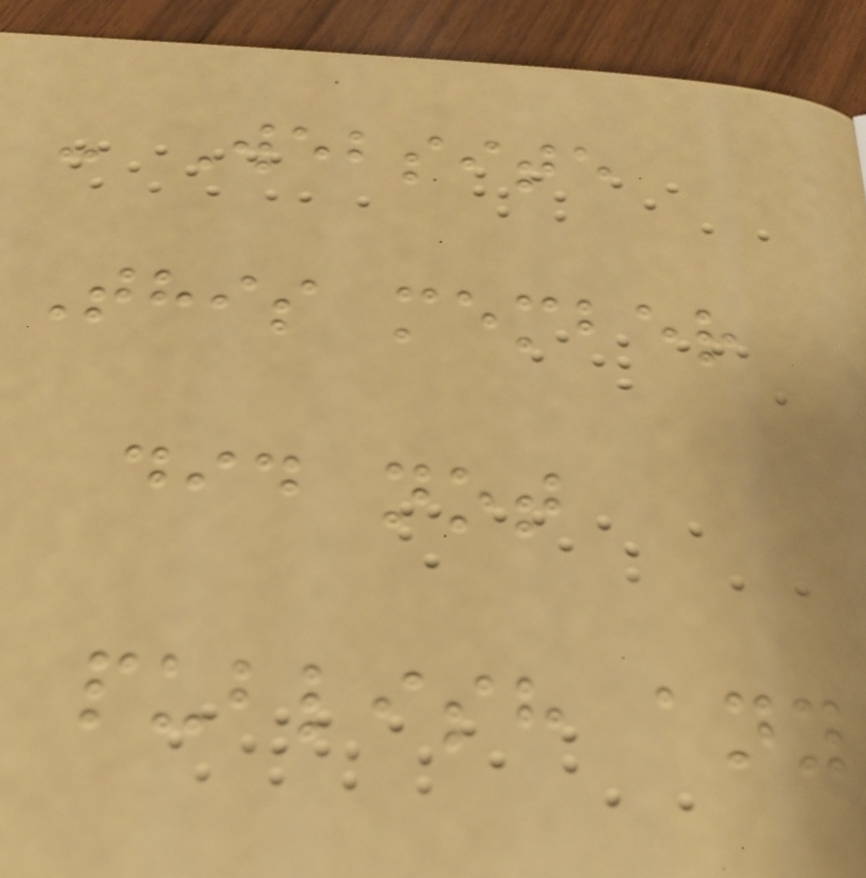- Website
This member
did not
publish any
